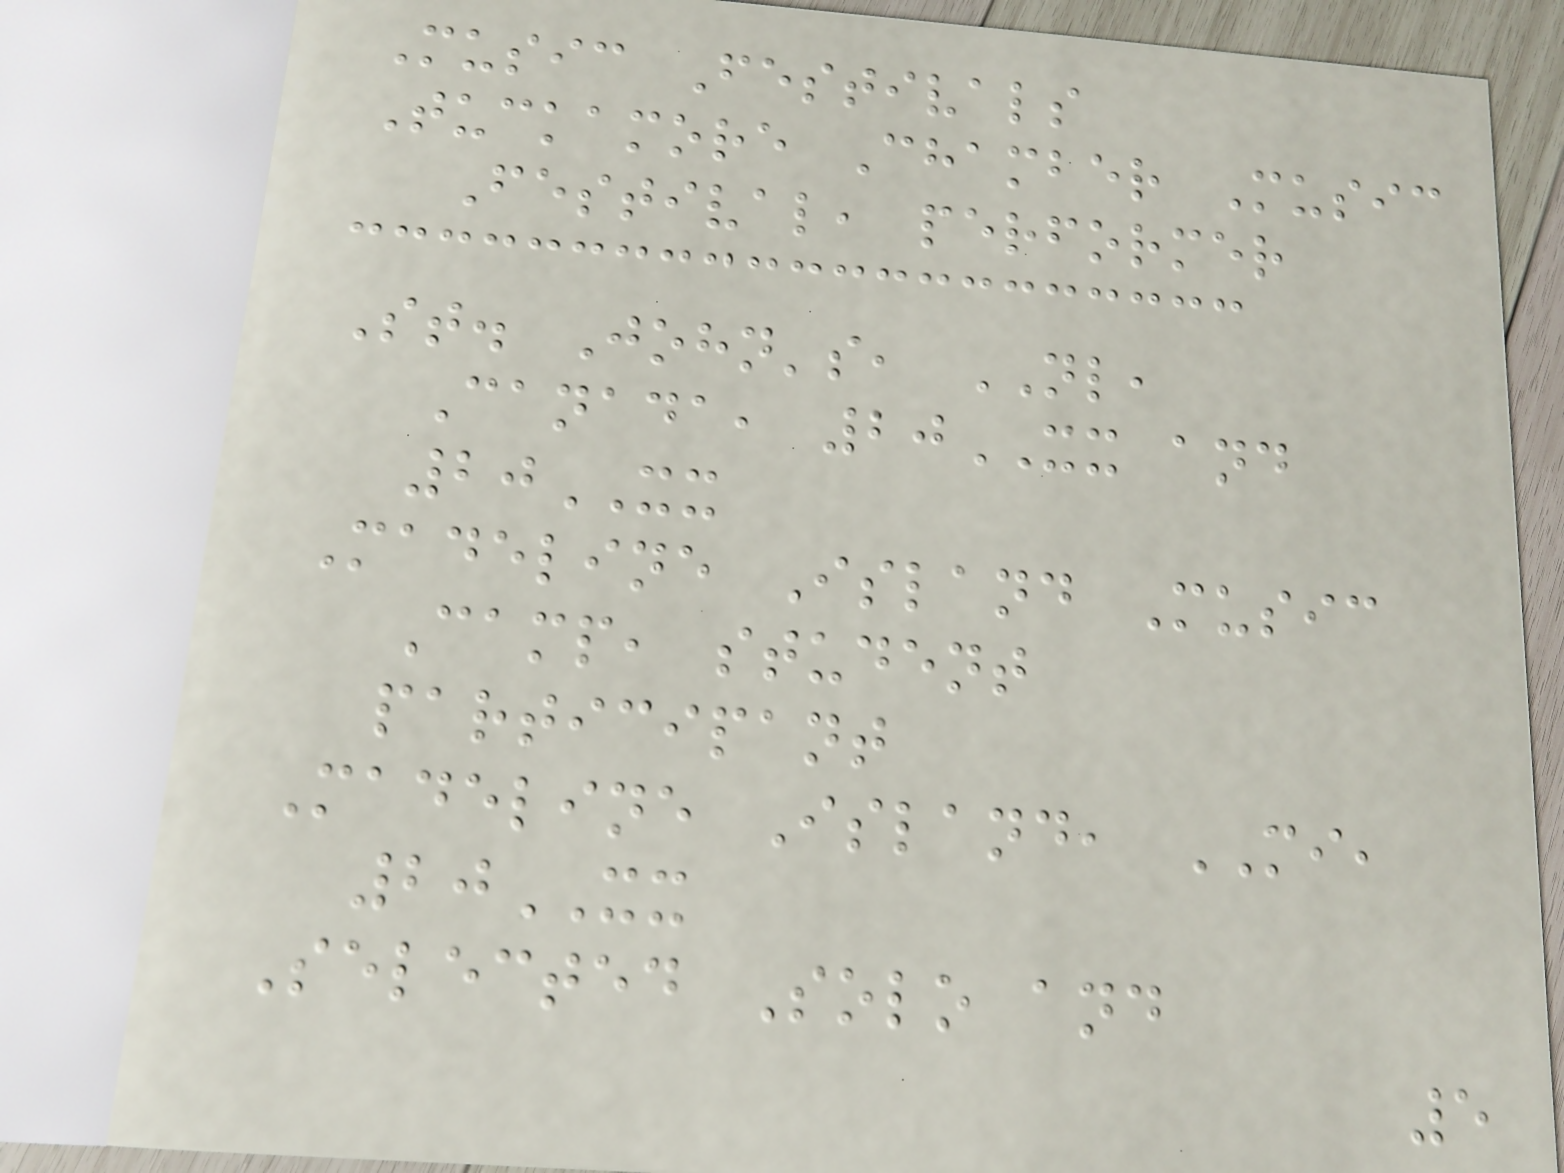Music Festivals
Tuckamore Chamber Music
Festival, performer
St. John's, NL,
Canada, 20XX and
20XX
Madeline Island Music
Camp, student
participant
Madeline Island, MI,
20XX
Selected Solo and
5
